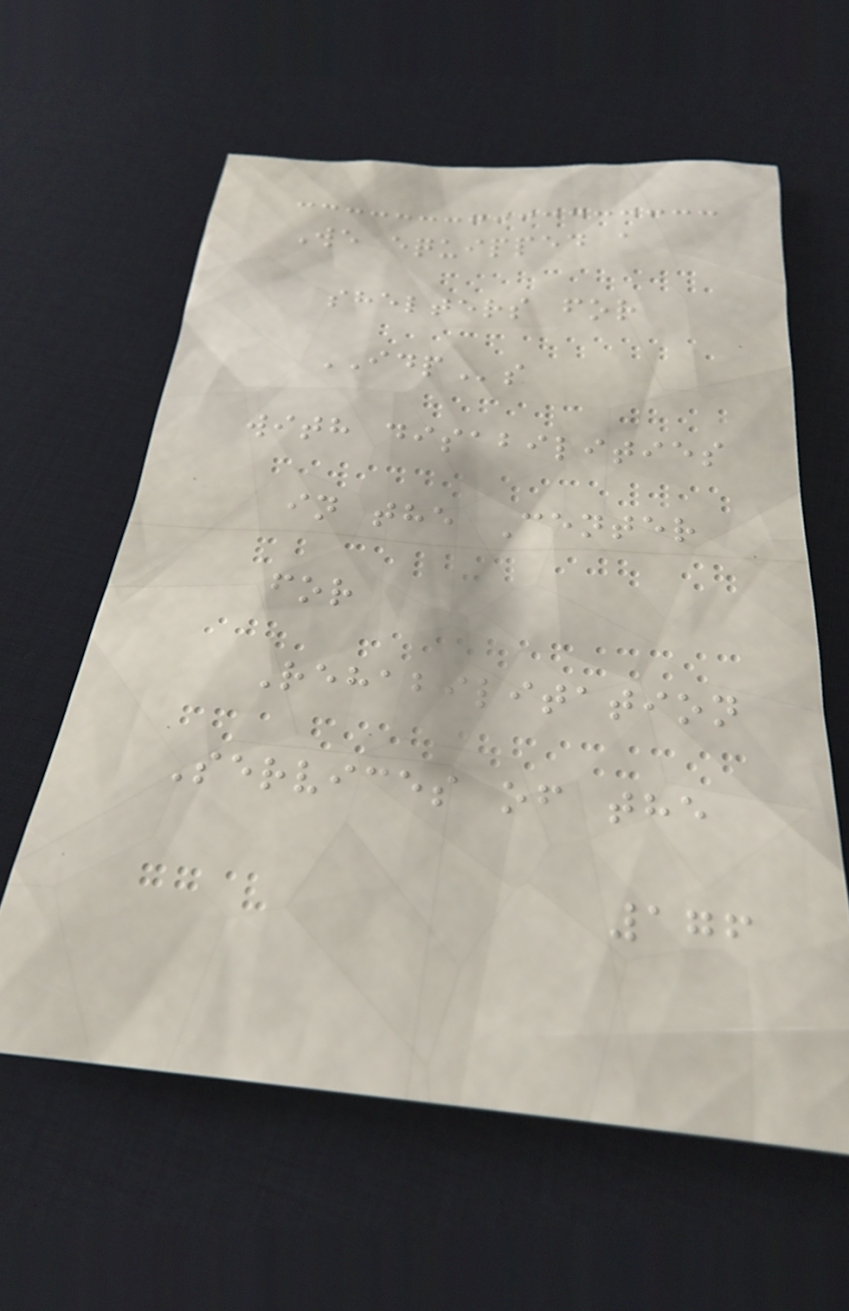We equipped a
shelters for
IDPs
with disabilities
in the Center
for
Rehabilitation
Services of the
176
